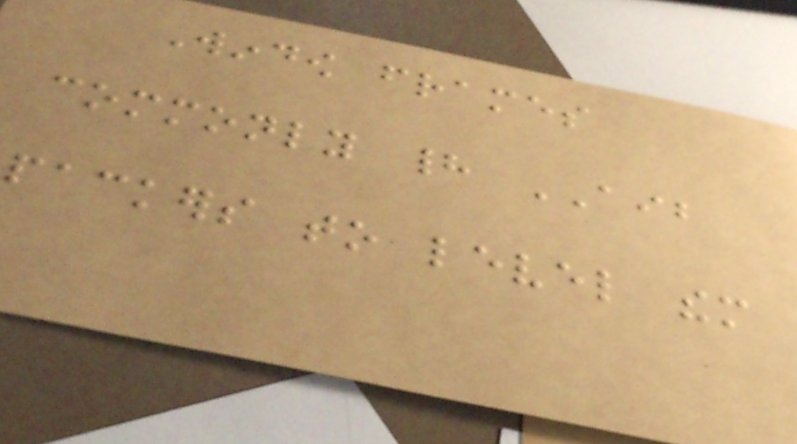Window frames
commonly had AIB
packers to level them
